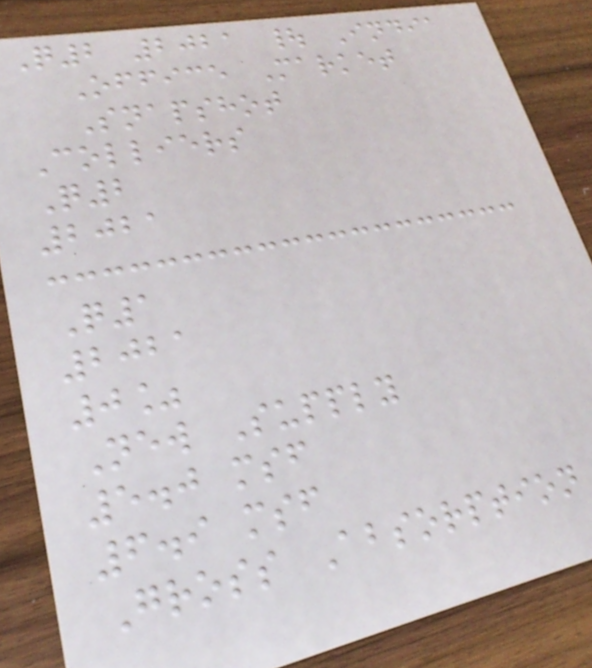Q2 2021 | India
Office Market
Snapshot
Colliers
Q2
2021
Q1
2021
0%
New Supply
5.0 msf
6.9 msf
Gross Absorption
